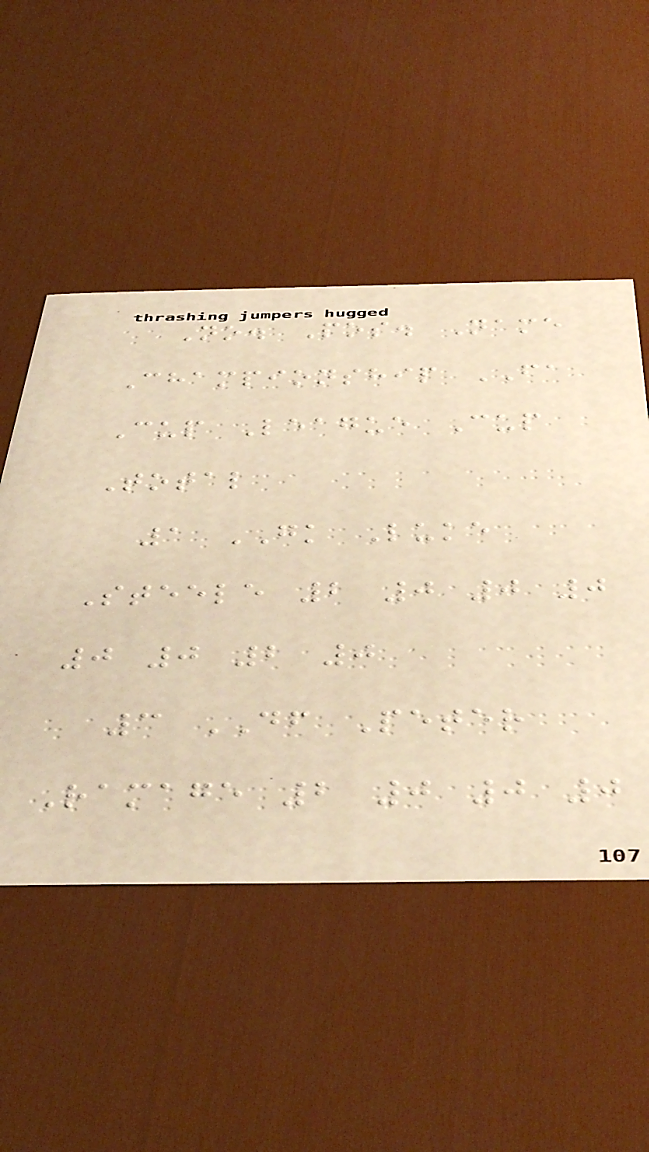No. Pos. Name
Championship FA
Cup League Cup
Total
1 GK Luke
Steele 2 0 0 0
0 0 2 0
3 DF Peter
Ramage 2 0 0 0
